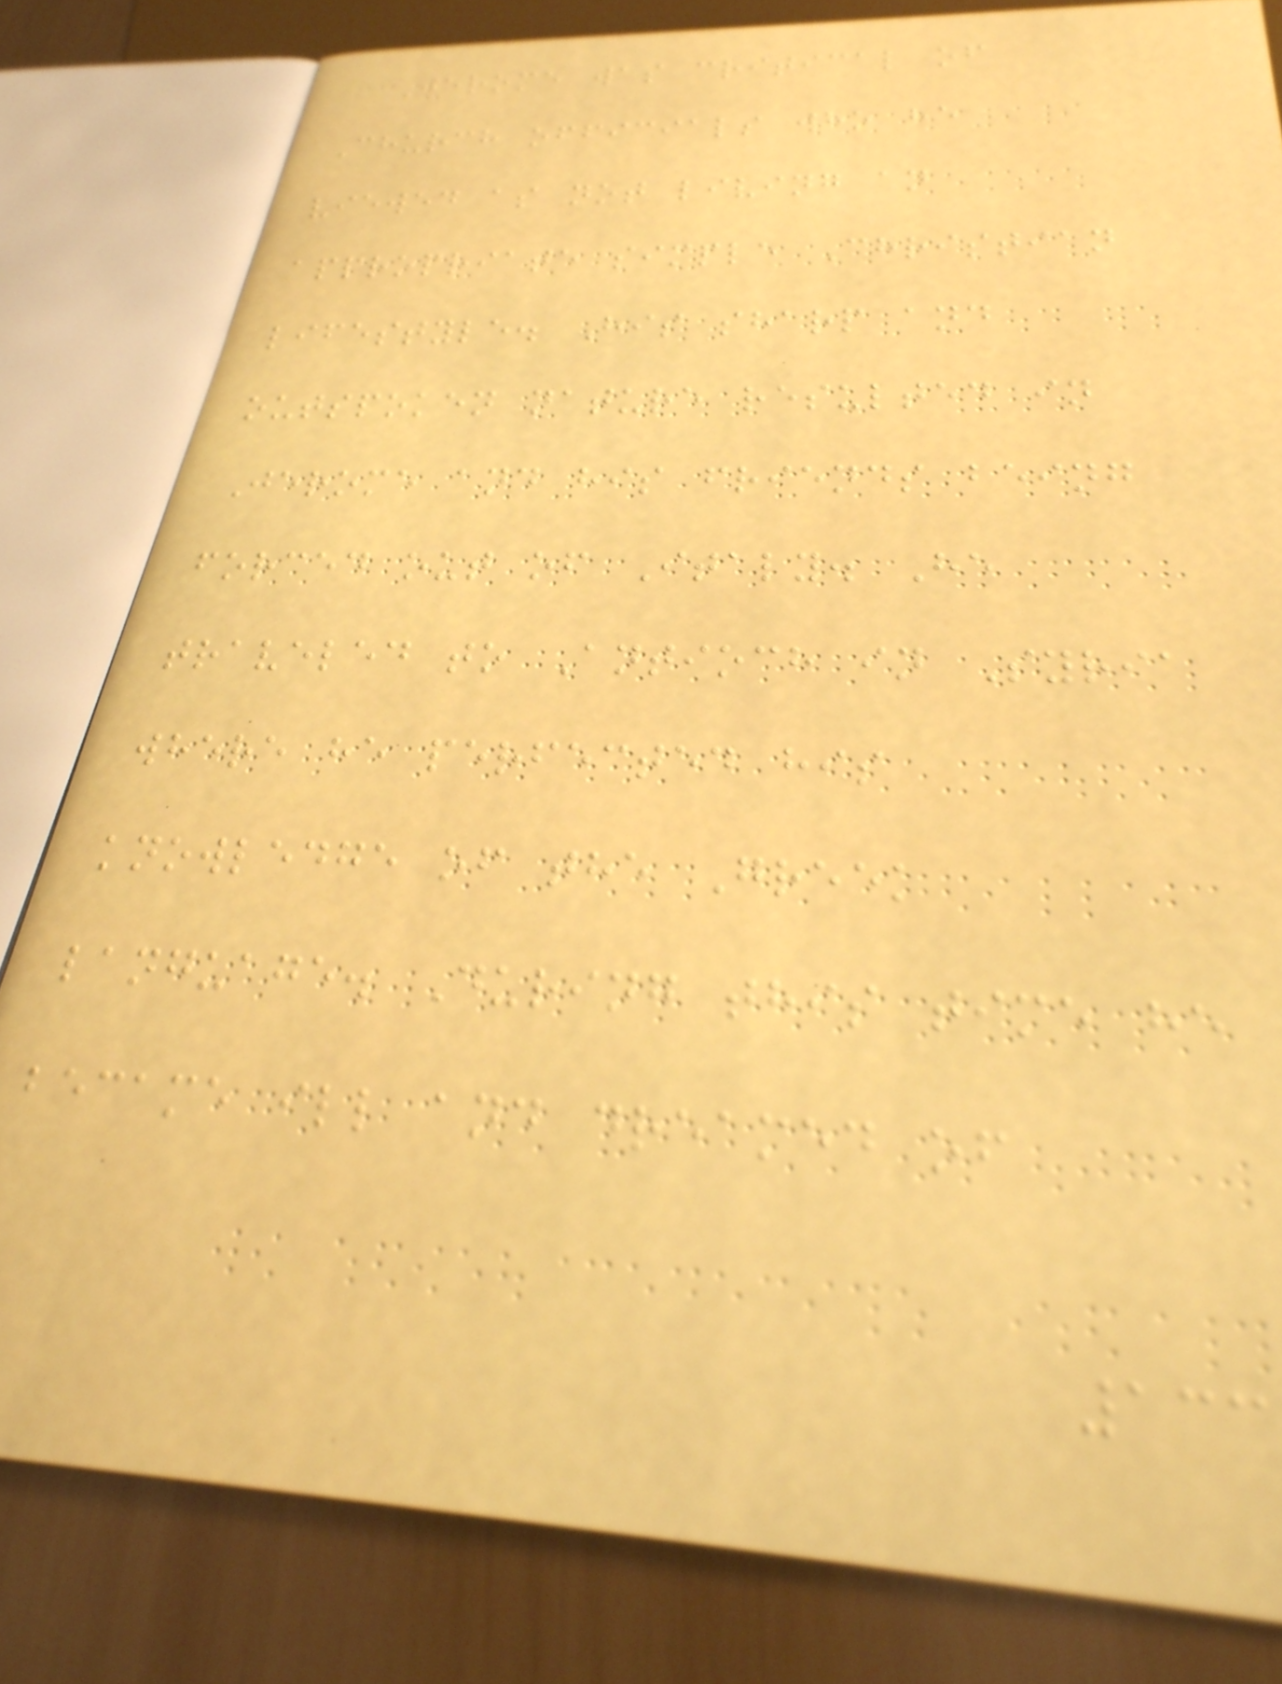Jerome was critical of
Church officials who he
viewed as not living an
appropriate simple Christian
lifestyle. His sharp and
outspoken nature resulted in
Jerome and his friends being
forced out of Italy. He
traveled to Antioch in Syria
where he perfected his
knowledge of the Greek
language. During this time he
became ill and dreamed of
133
